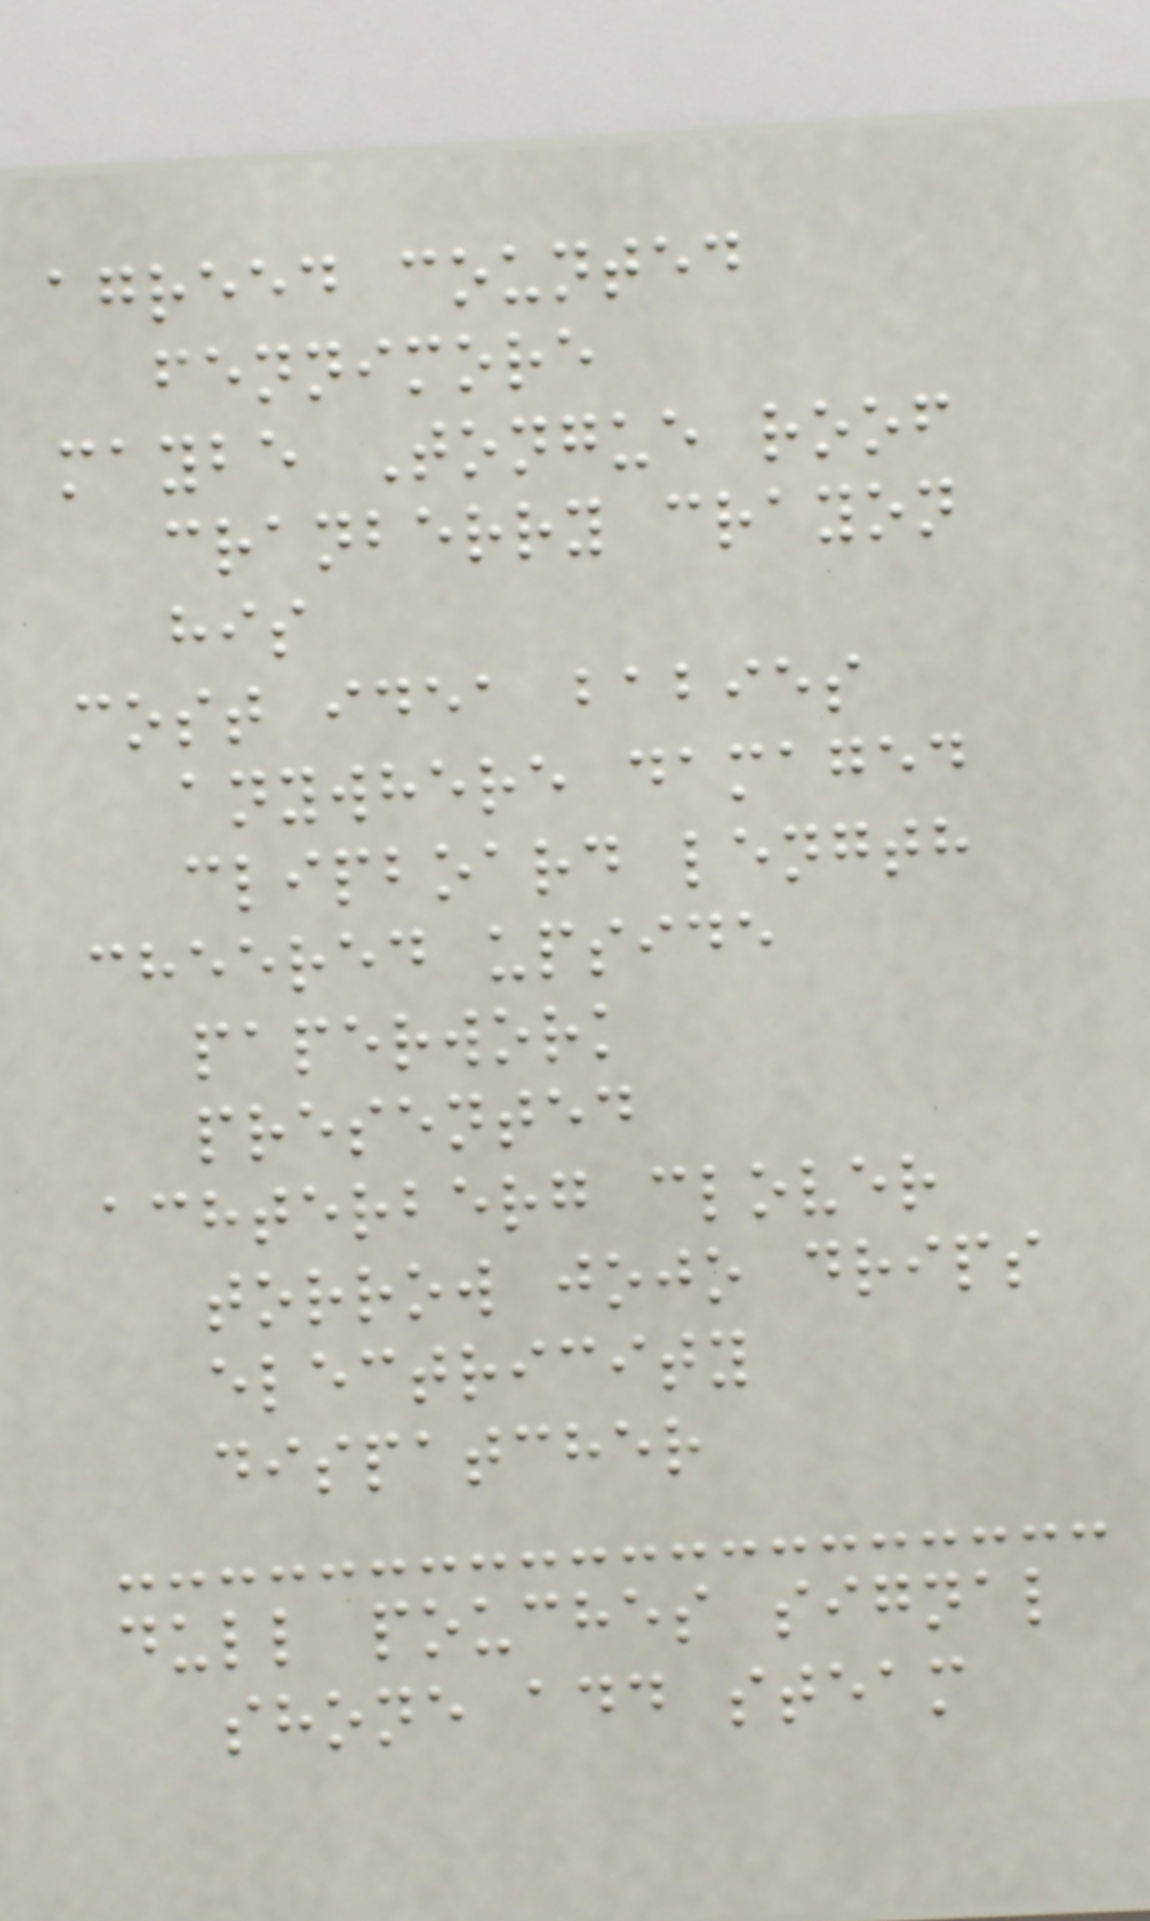agreed counted
fennimore
maybe Tongue roof
cranberry crayon
his
cost idea babies
anywhere damaged
clipboard length
cheered upside
paperwork
presented
achterberg clover
torrow jojo drips
electricity
dispatcher
dull pouches signal
shone add steam
